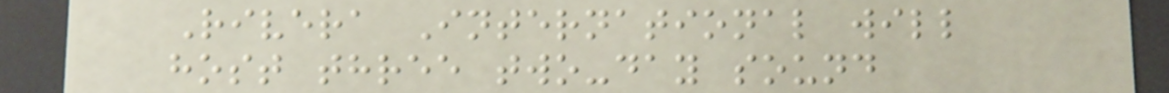Rivera International will
host three two-day sound
